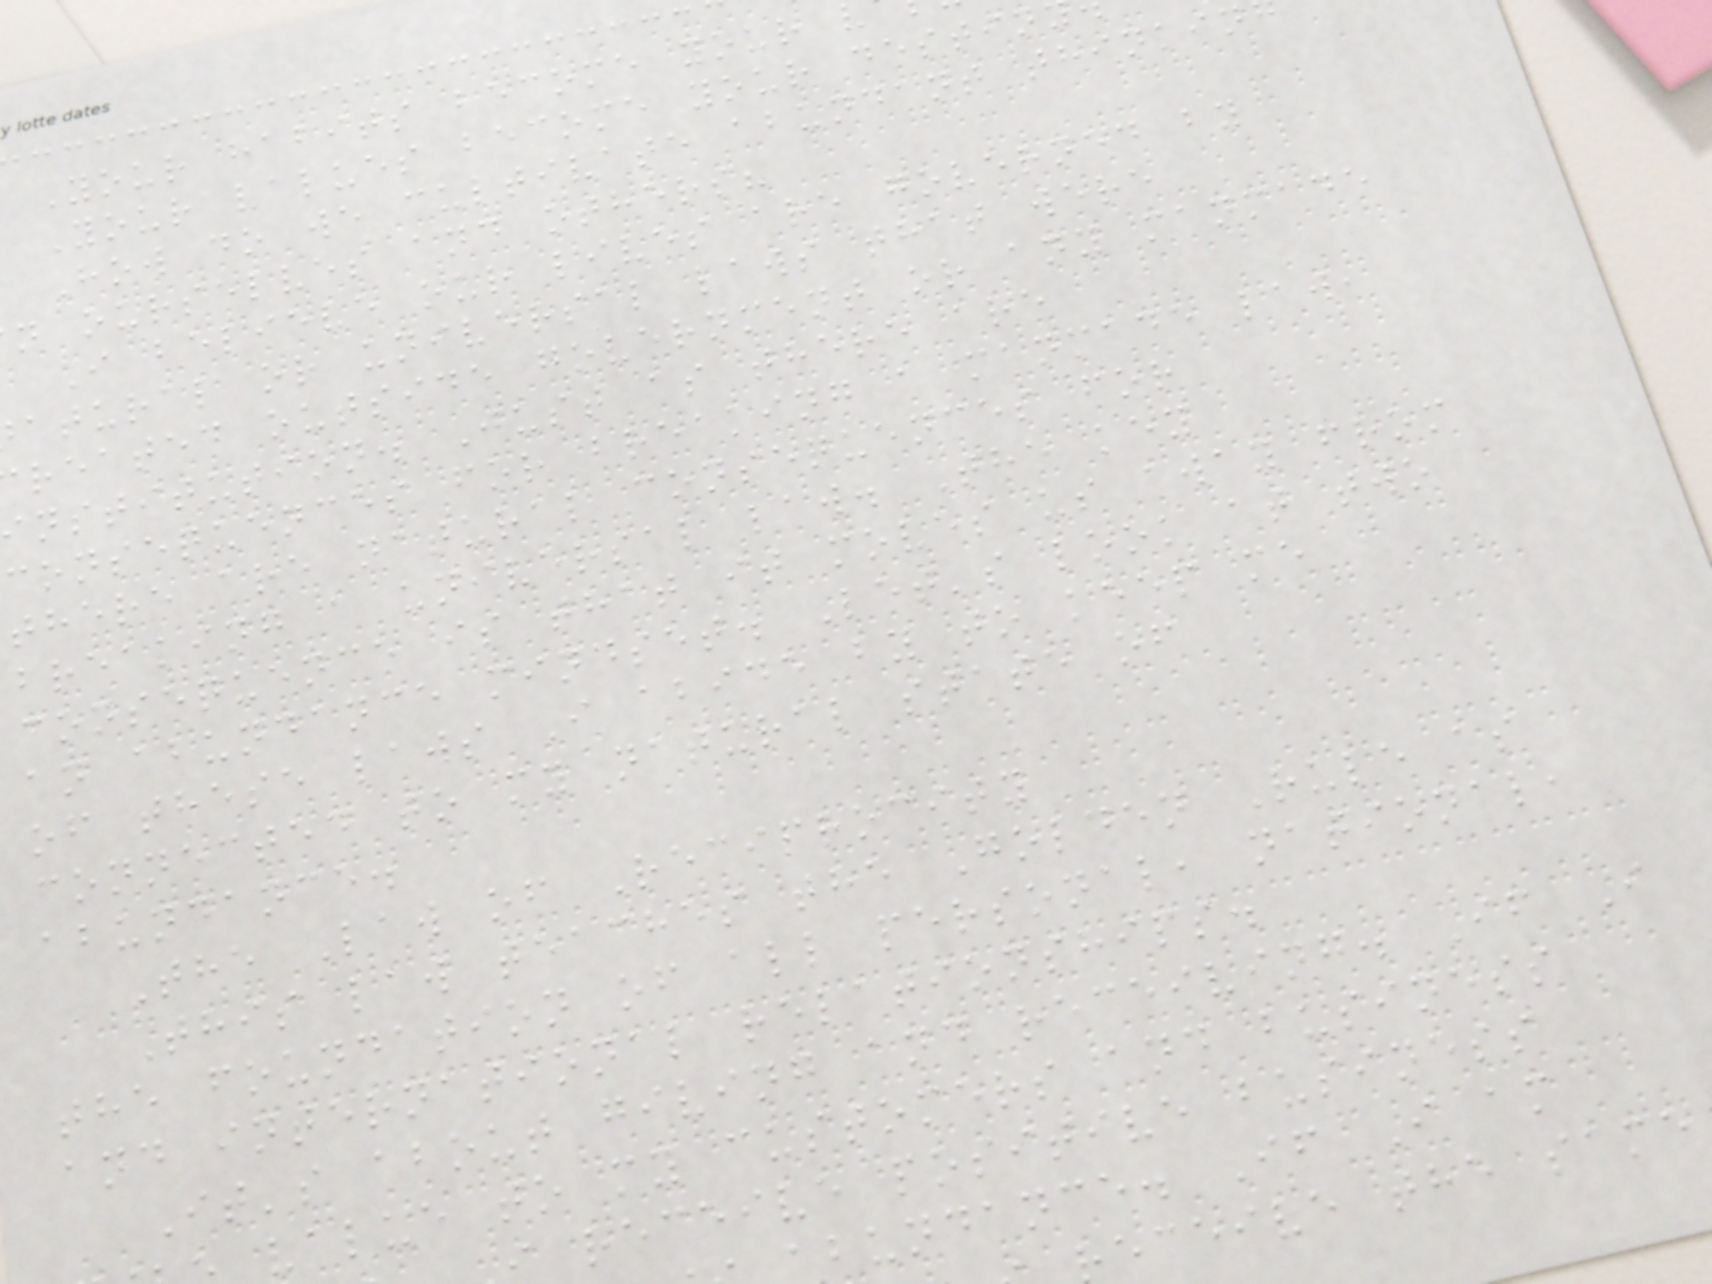Your habits become your
Your values become your destin
How do we cultivate abundant thinkin
n ourselves and others?
I believe our lives are governed by
atural or universal laws that were
reated outside government or any manmade
nstitution. Just as there are
consequences for breaking a manmade law,
there are natural consequences for
breaking a universal law. The key
consequence is that it moves us away from
an abundance mindset. Let's look at two
of these laws I abide by to keep me
connected to my natural state of
abundance.
The Law of Reciprocity
This law teaches the Golden Rule as
the foundation of all personal, national,
and international relationships.
It's about giving and receiving. If I
value to my customers and business
receive positive business
bundance. If I am
eceive the same
